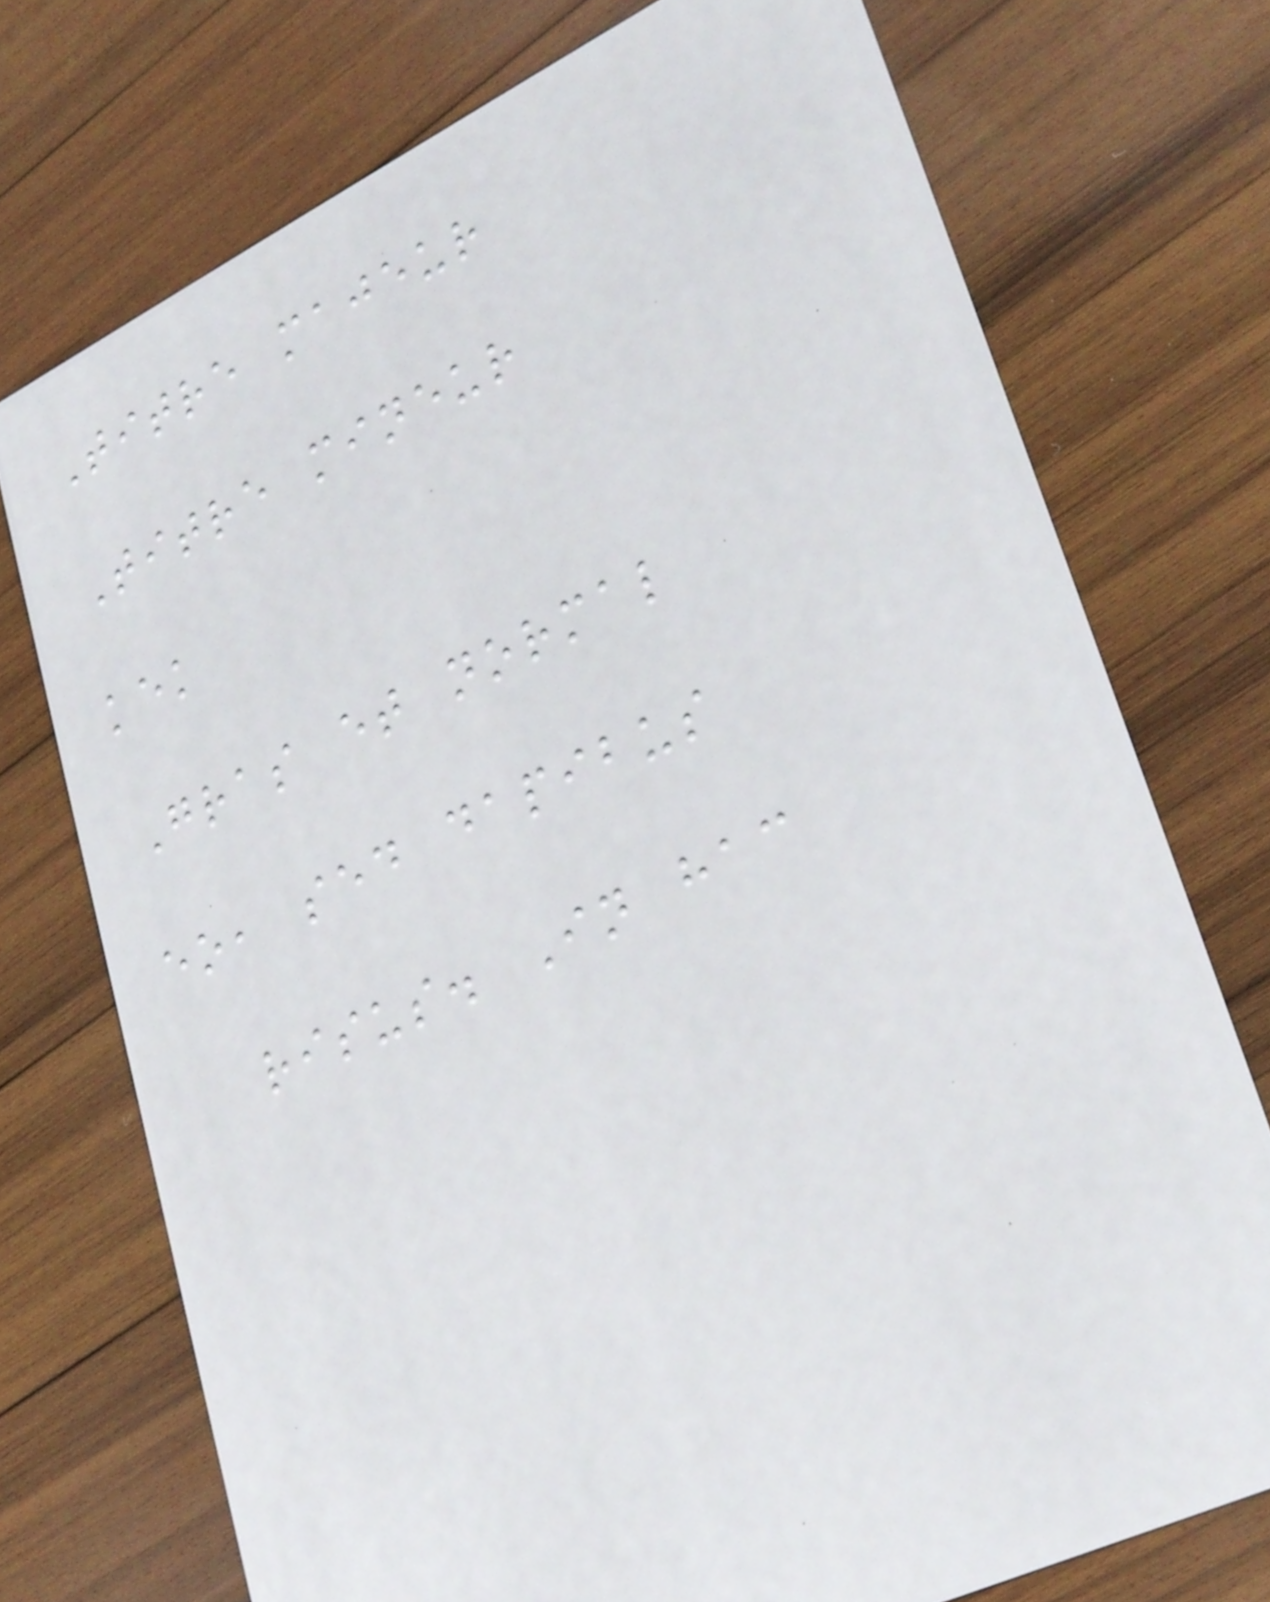Titre majeur
Titre mineur
kek
Gras et normal
eo, sed dapibus
risus. In hac
